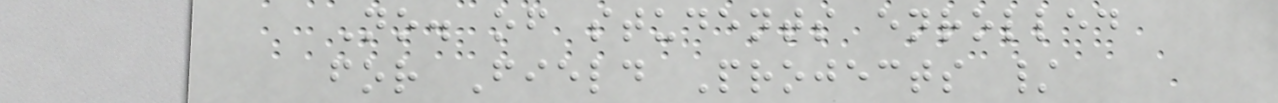No. of students enrolled
for Field Projects /
